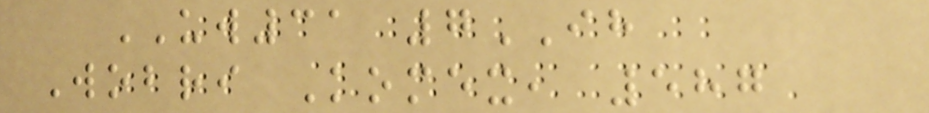UW31 7IH
Wobri Komex, 587
